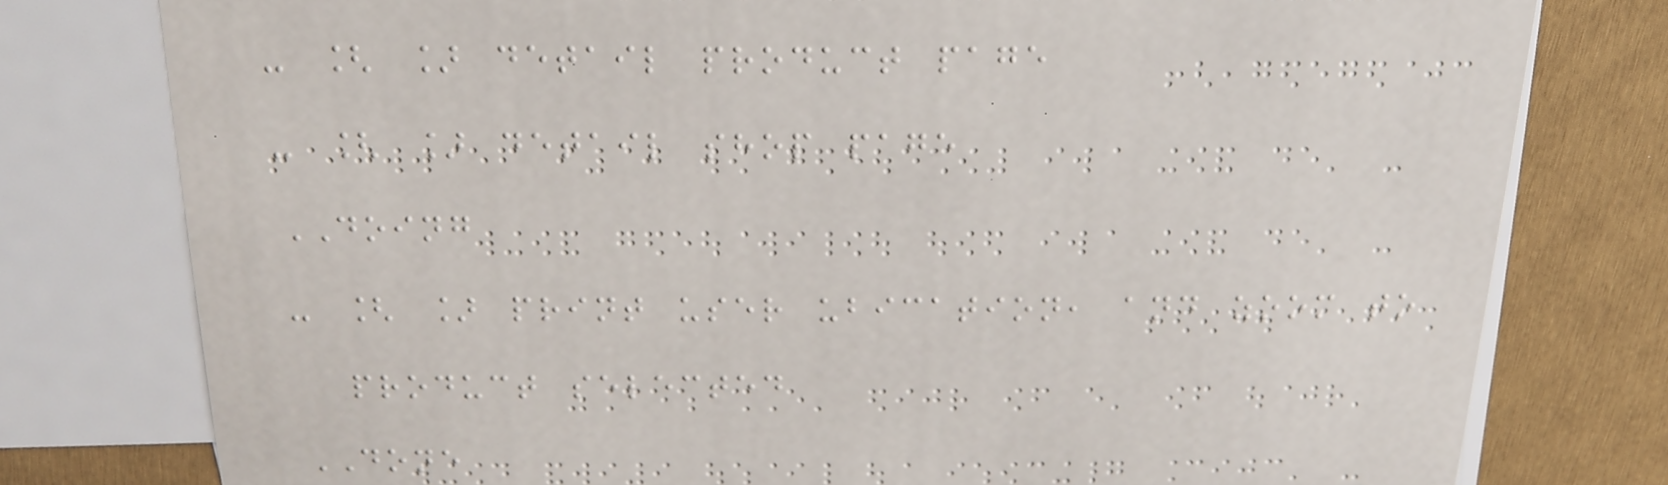- [ ] detail product page
- [ ] detail shop page
DOING
- [ ] print user ubication, and zoom to
product selected
DONE
